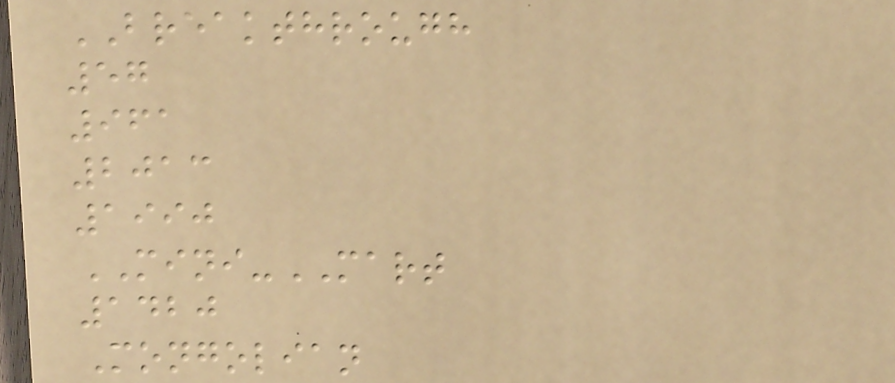BREAKTHROUGH
57
961
2013
1990
MINI-MART
1420
Mongolian
